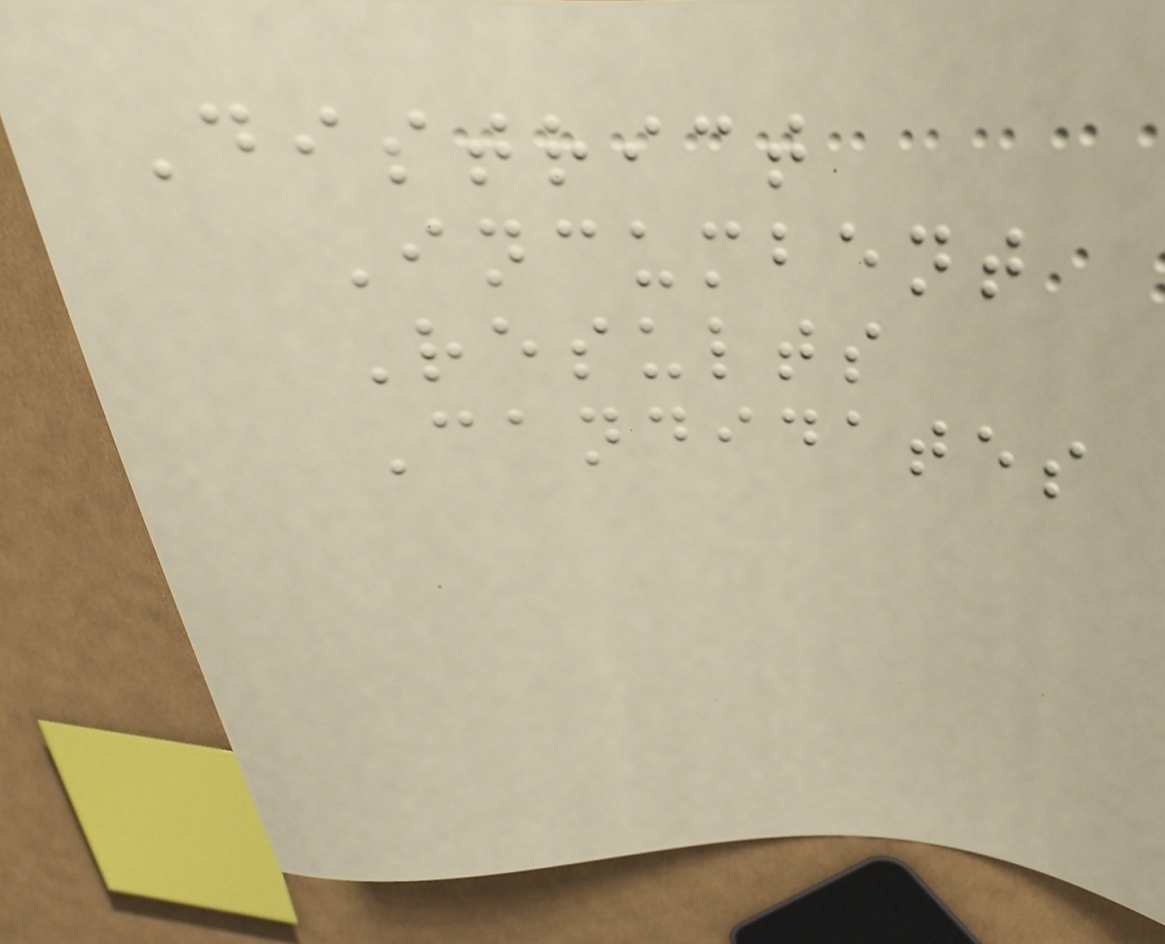District
Incumbent
Results
Candidates
